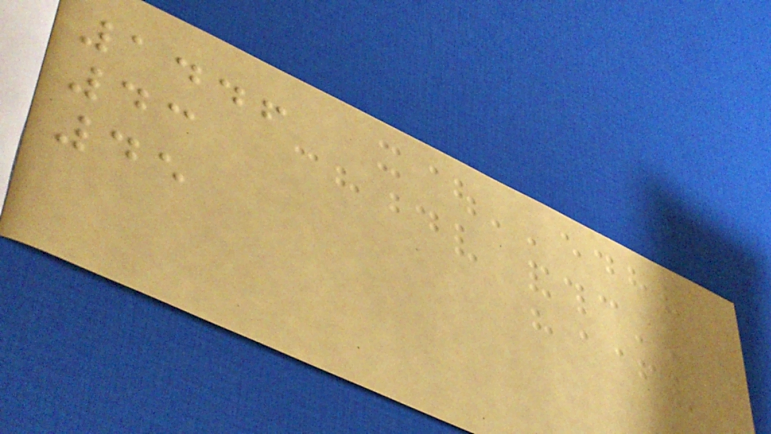1446
43
45
